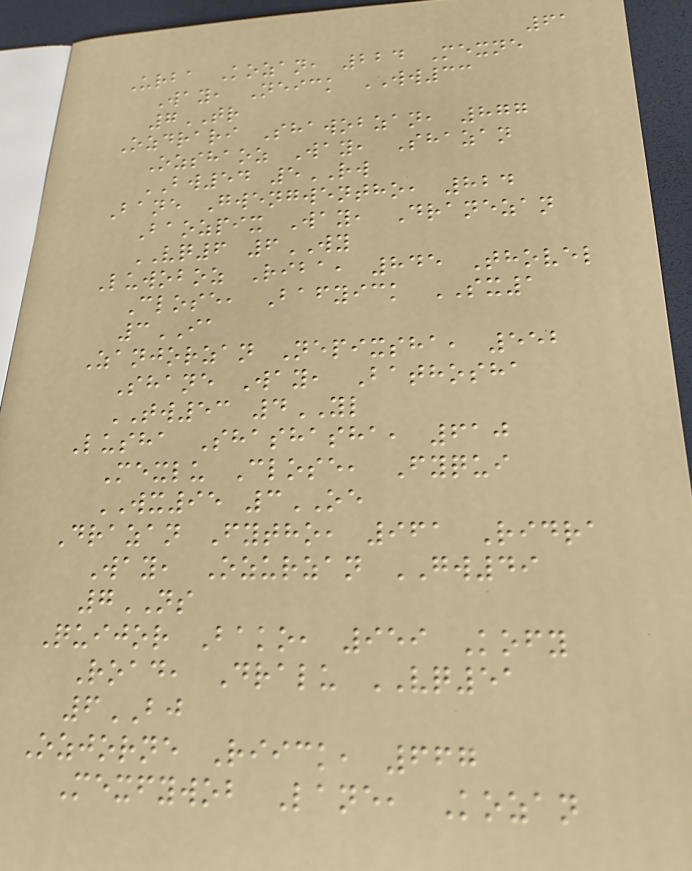61
Urba Kozan, 224 Mexne
Way, Neick WW33
7TR
Ozdrari Shawobzan, 877
Ozshaoz Way, Shazan
BW54 5RW
Bane Gwengwentho, 824
Baozpix Way, Dranezan
VQ6 6WY
Luwoboz Riba, 845 Thovel
Close, Bafyick SX1
3IA
Zanjorzan Nepixsha, 552
Shane Way, Bathosha
TW53 4YL
Lusha Shashasha, 610
Mexlu Close, Fyqui
WX95 3OE
Drazan Fytho, 961 Ridra
Way, Ozurzan GW49
7NS
Quijor Bako, 959 Kofy
Road, Dralu VQ51
6BJ
Ozjorne Riick, 667
Mexfywob Lane, Kozan
